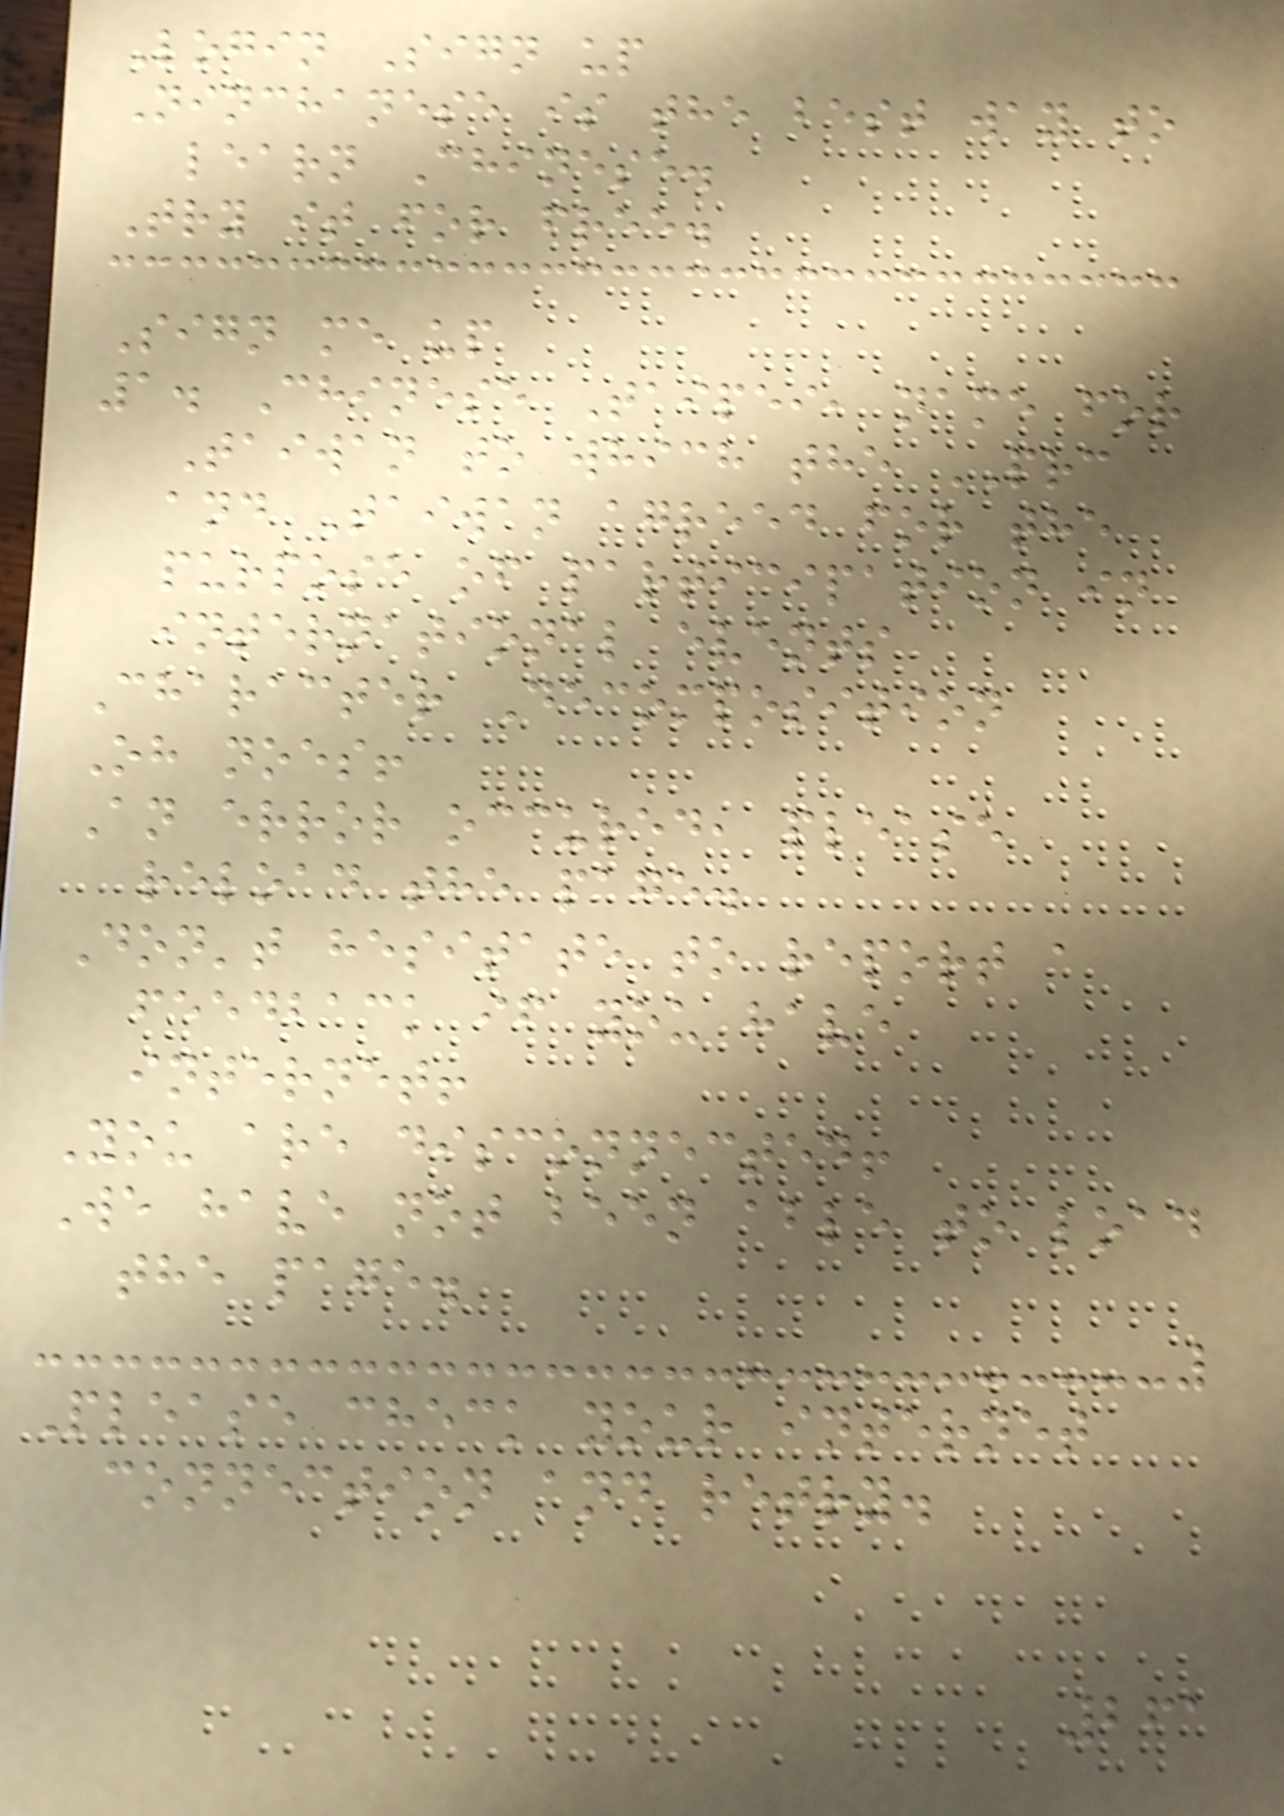Login Sign up
Ninchanese is the best way to
learn Chinese.
Try it for free.
Sign me up
1. Chinese Taipei, name for
Taiwan to which the PRC
and Taiwan agreed for the
purpose of participation in
international events
Character Decomposition
Oh noes!
An error occured, please
reload the page.
Don't hesitate to report a
feedback if you have
internet!
You are disconnected!
We have not been able to load
the page.
Please check your internet
connection and retry.
261
